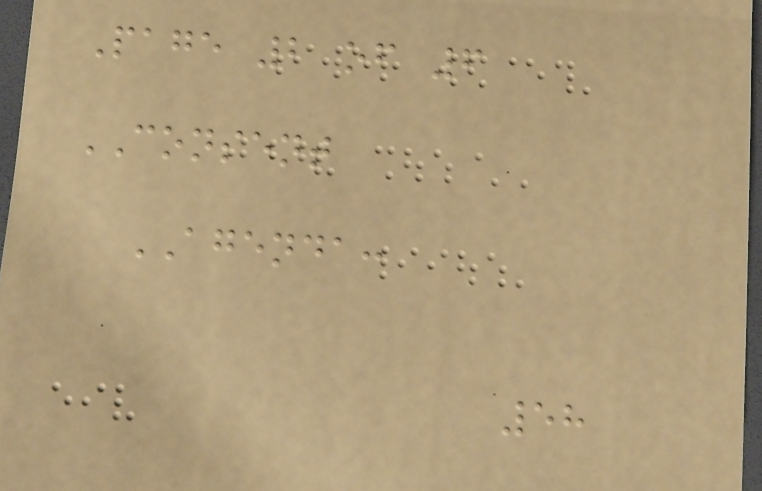Page 2 of 6
CONSENT
AGENDA:
58
